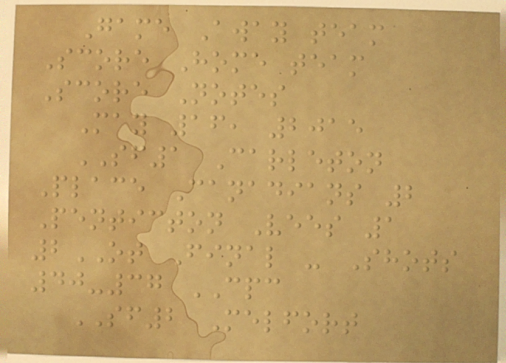Game Away team
Score Home team
Score Notes
May 16, 2015
SF1 Carleton
Place Canadians 2
Penticton Vees 1
2OT Final - Shots
40-37 CPC
SF2 Melfort
